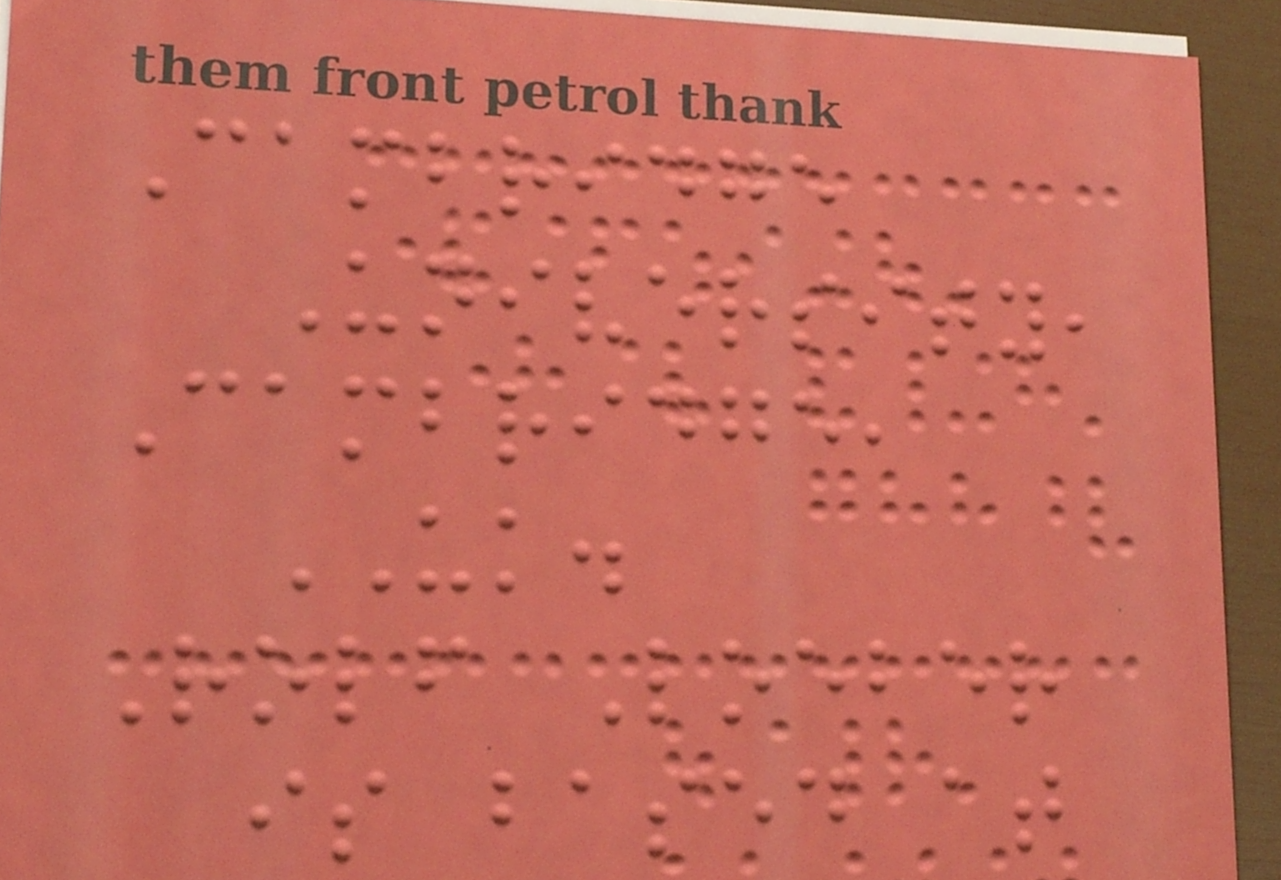Cambridge
University,
Cambridge,
UK.
Rolf Loeber
is based at
